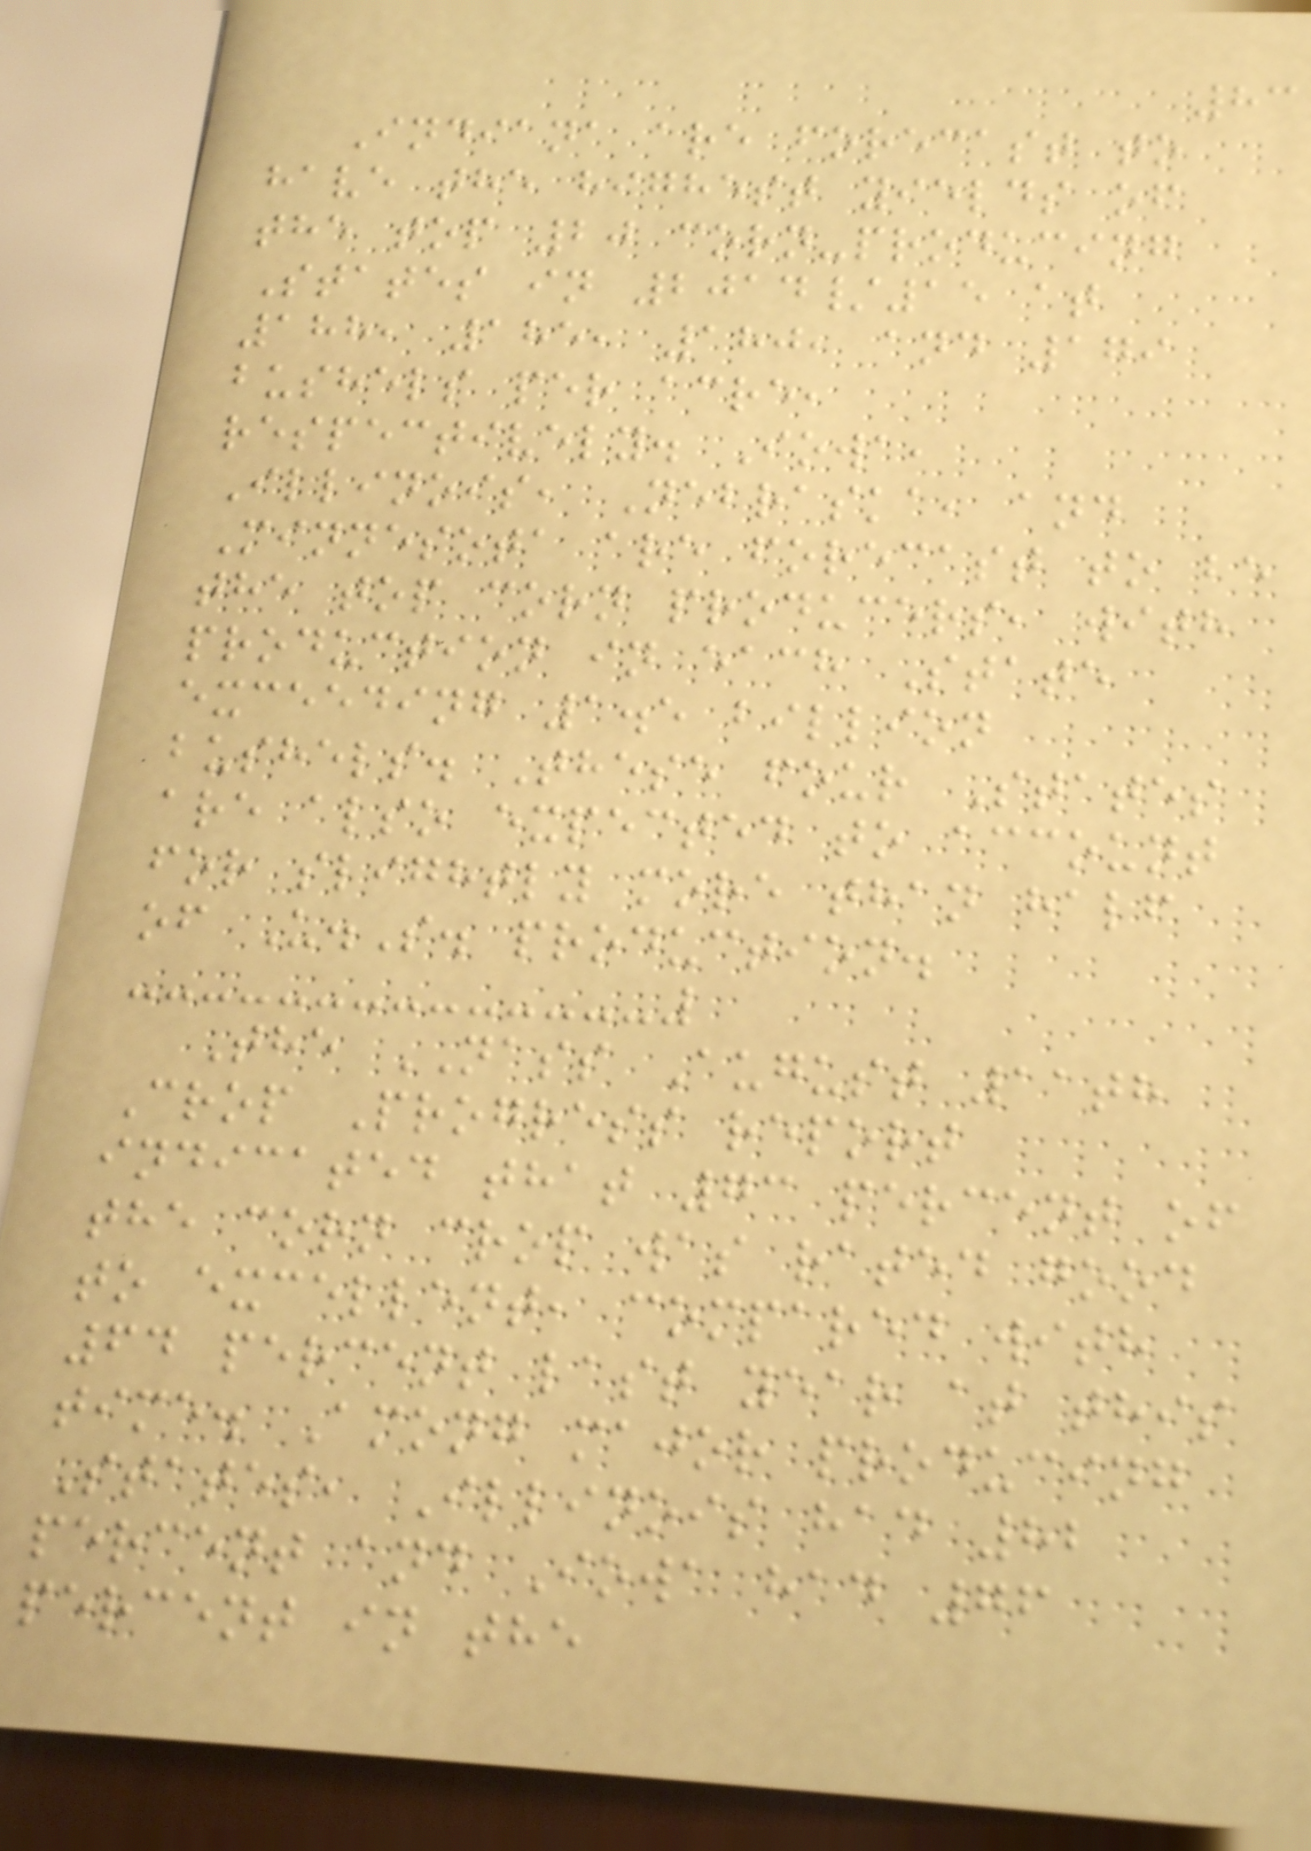83
Indiana are forecast to
have the highest yields of
the top 20 corn-producing
States in 2014/15 at
188, 185, 180, and 179
bushels per acre,
respectively. Iowa,
Illinois, Nebraska, and
Minnesota are forecast to be
the top corn producers, with
production in each State
exceeding 1.5 billion
bushels. These four States
are also expected to account
for slightly more than half
of U.S. production.
The NASS August 11th
Crop Progress report
indicated that 73 percent of
the corn crop was rated good
to excellent, compared with
64 percent last year at this
time. Among major producing
States, Illinois had 82
percent and Iowa had 76
percent in the
